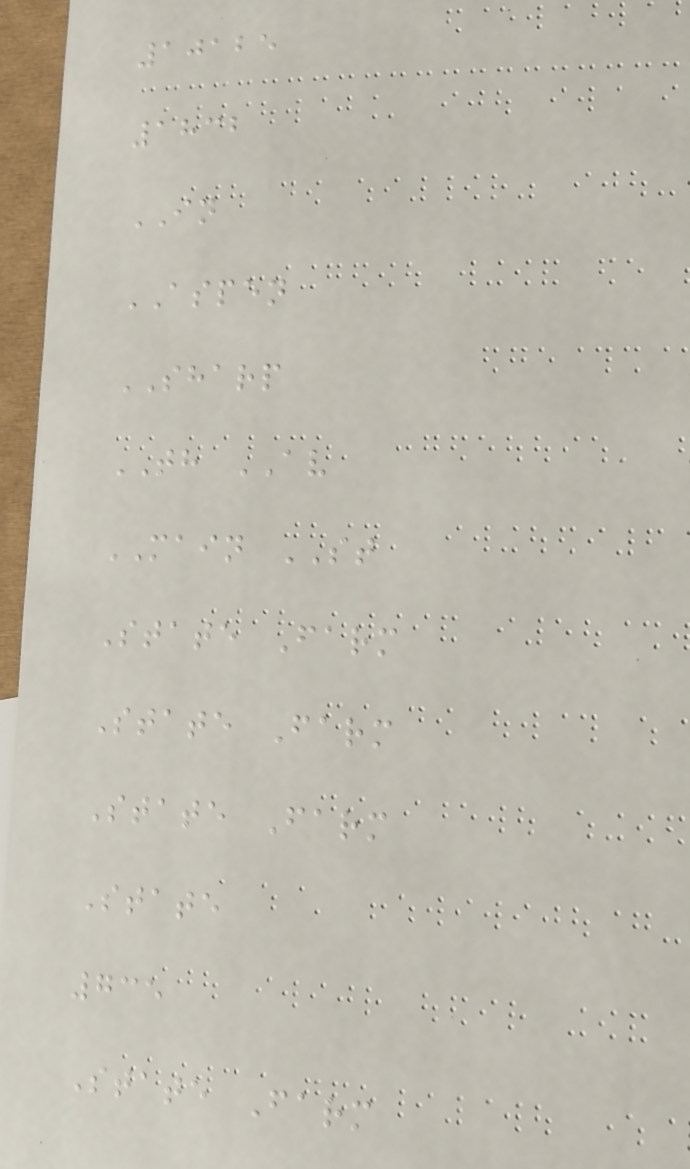10125
1832
IN
ASPEN
SHARP
TH AV
MAIN ST
State Farm
State Farm
State Farm
State
735
State Farm
